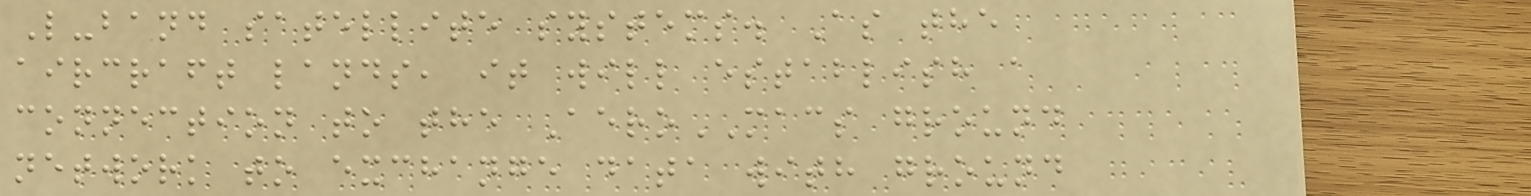L-band satellite systems. As the
aircraft lands, it will establish a
connection to the AeroMACS ground
network to exchange data with ground
